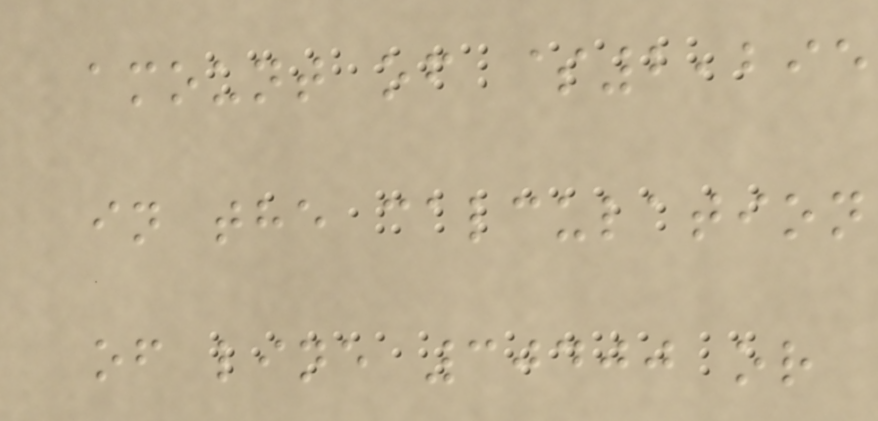amount of $2,295
in the calculation
of line 30400 or
